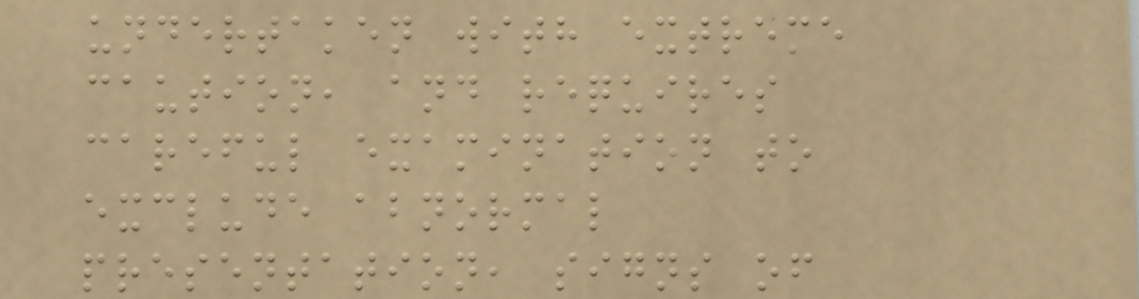undertaken with extreme
caution, and requires
careful examination to
exclude abnormal
presentation, signs of
